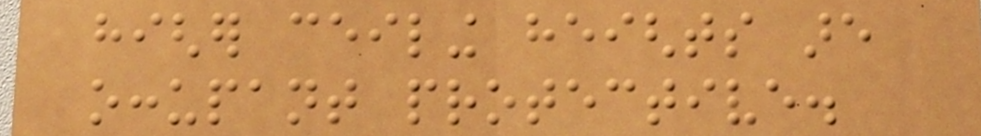higher ceiling heights are
occupant protective.
